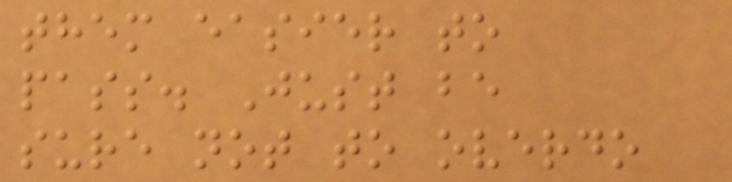them easier to
pass. Just be
sure not to overdo
